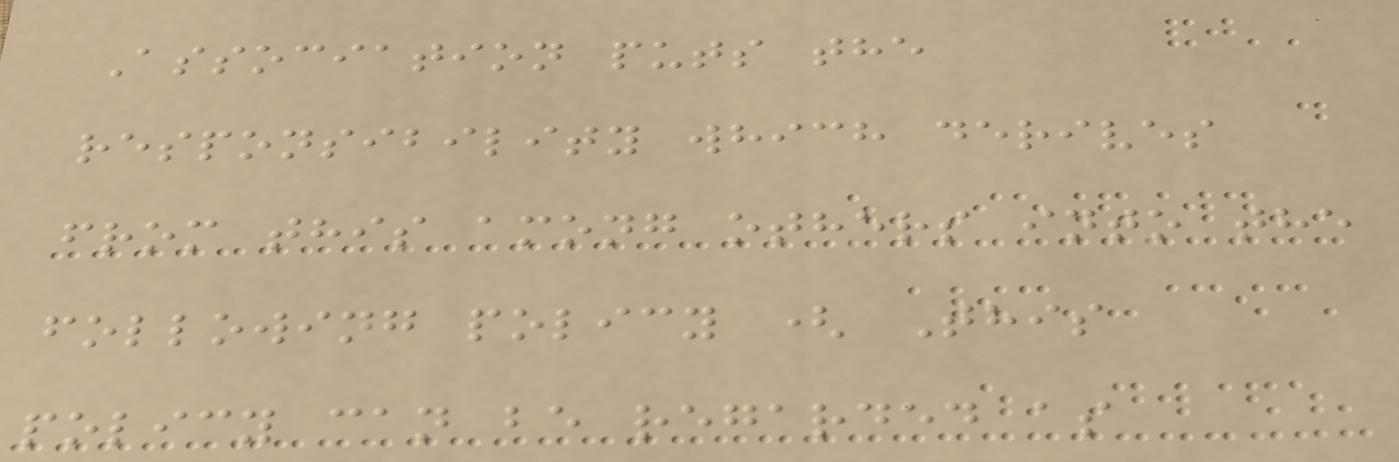Association puts the
responsibility which derives
from this among others into the
following policy ( This
policy can be regarded as
